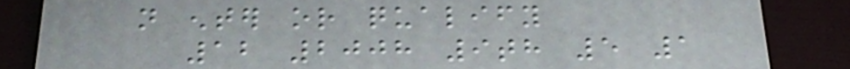not enter or qualify
12 2008 9th 5 1
